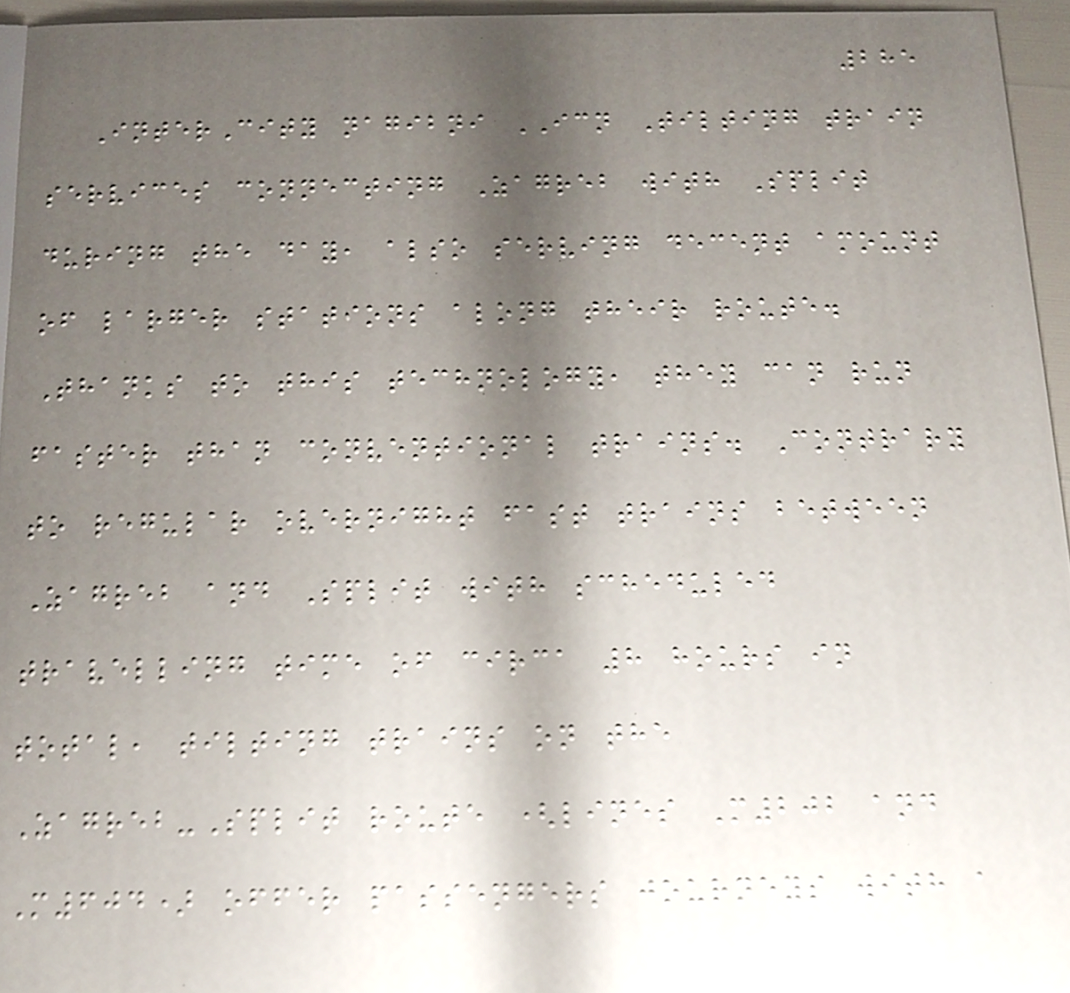285
InterCity nagibni ICN Tilting train
services connecting Zagreb with Split
during the day, also serving decent amount
of larger stations along their route.
Thanks to this technology, they can run
faster than conventional trains. Contrary
to regular overnight fast trains between
Zagreb and Split with scheduled
travelling time of circa 8 hours in
total, tilting trains on the
Zagreb-Split route (lines M202 and
M604) offer passengers journeys with a
